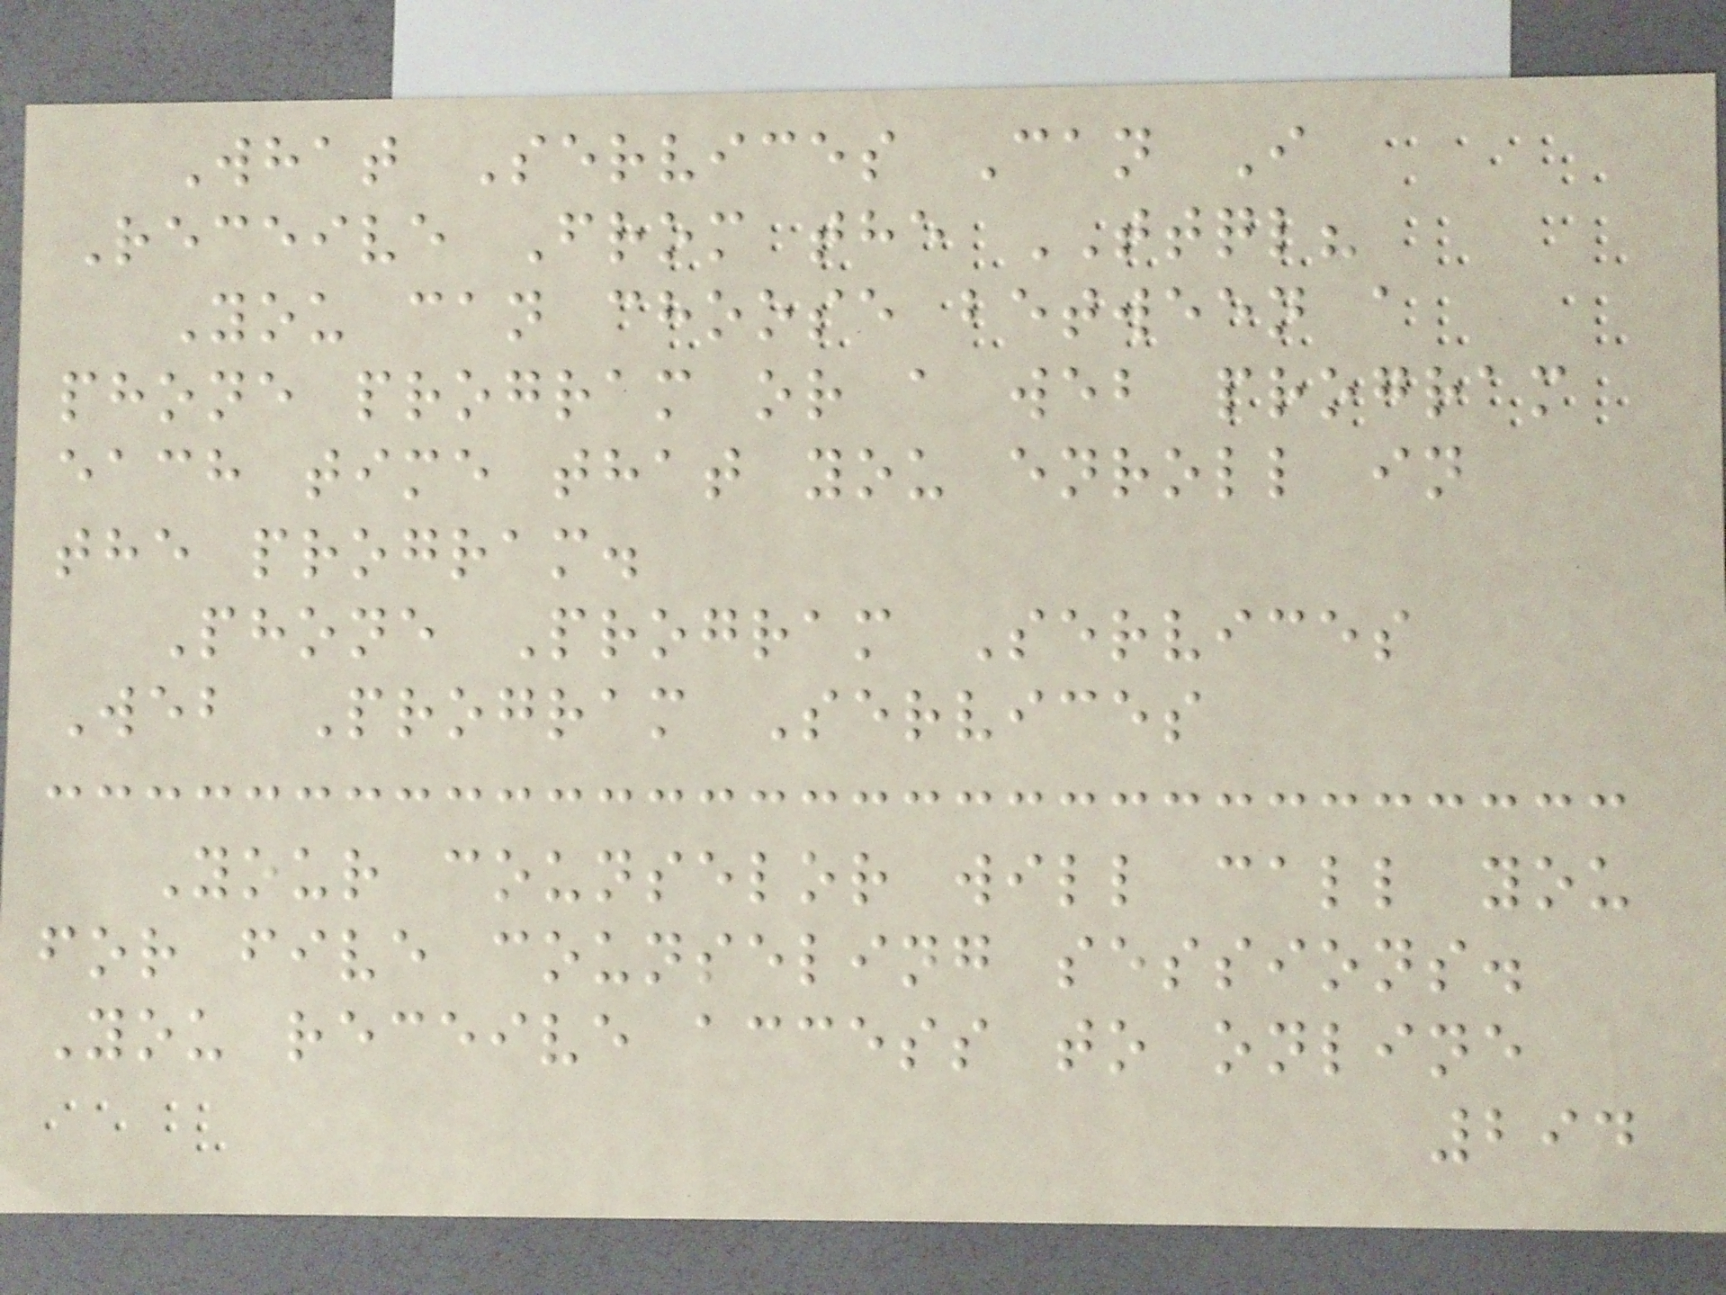What Services Can I
Receive From the TTQL?
You can choose between a
phone program or a web program
each time that you enroll in
the program.
Phone Program Services
Web Program Services
Your counselor will call you
for five counseling sessions.
You receive access to online
294
